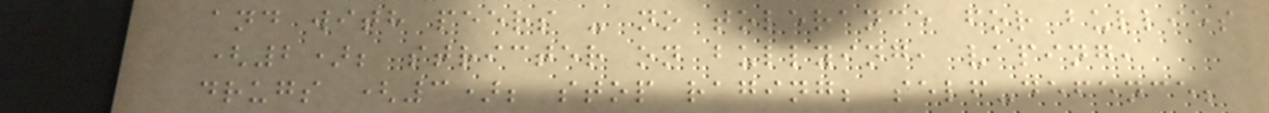and with peers - no tolerance for bullies
(2); stricter on bullying, vaping,
drugs (3); stop raging; self-defence;
